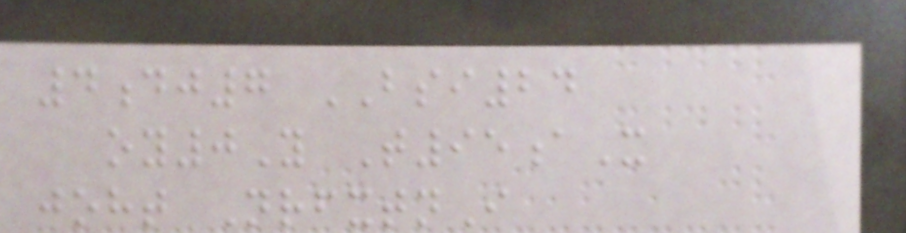4dj7 BSI24
oy0Y T95aX
joht NrfxtnI
